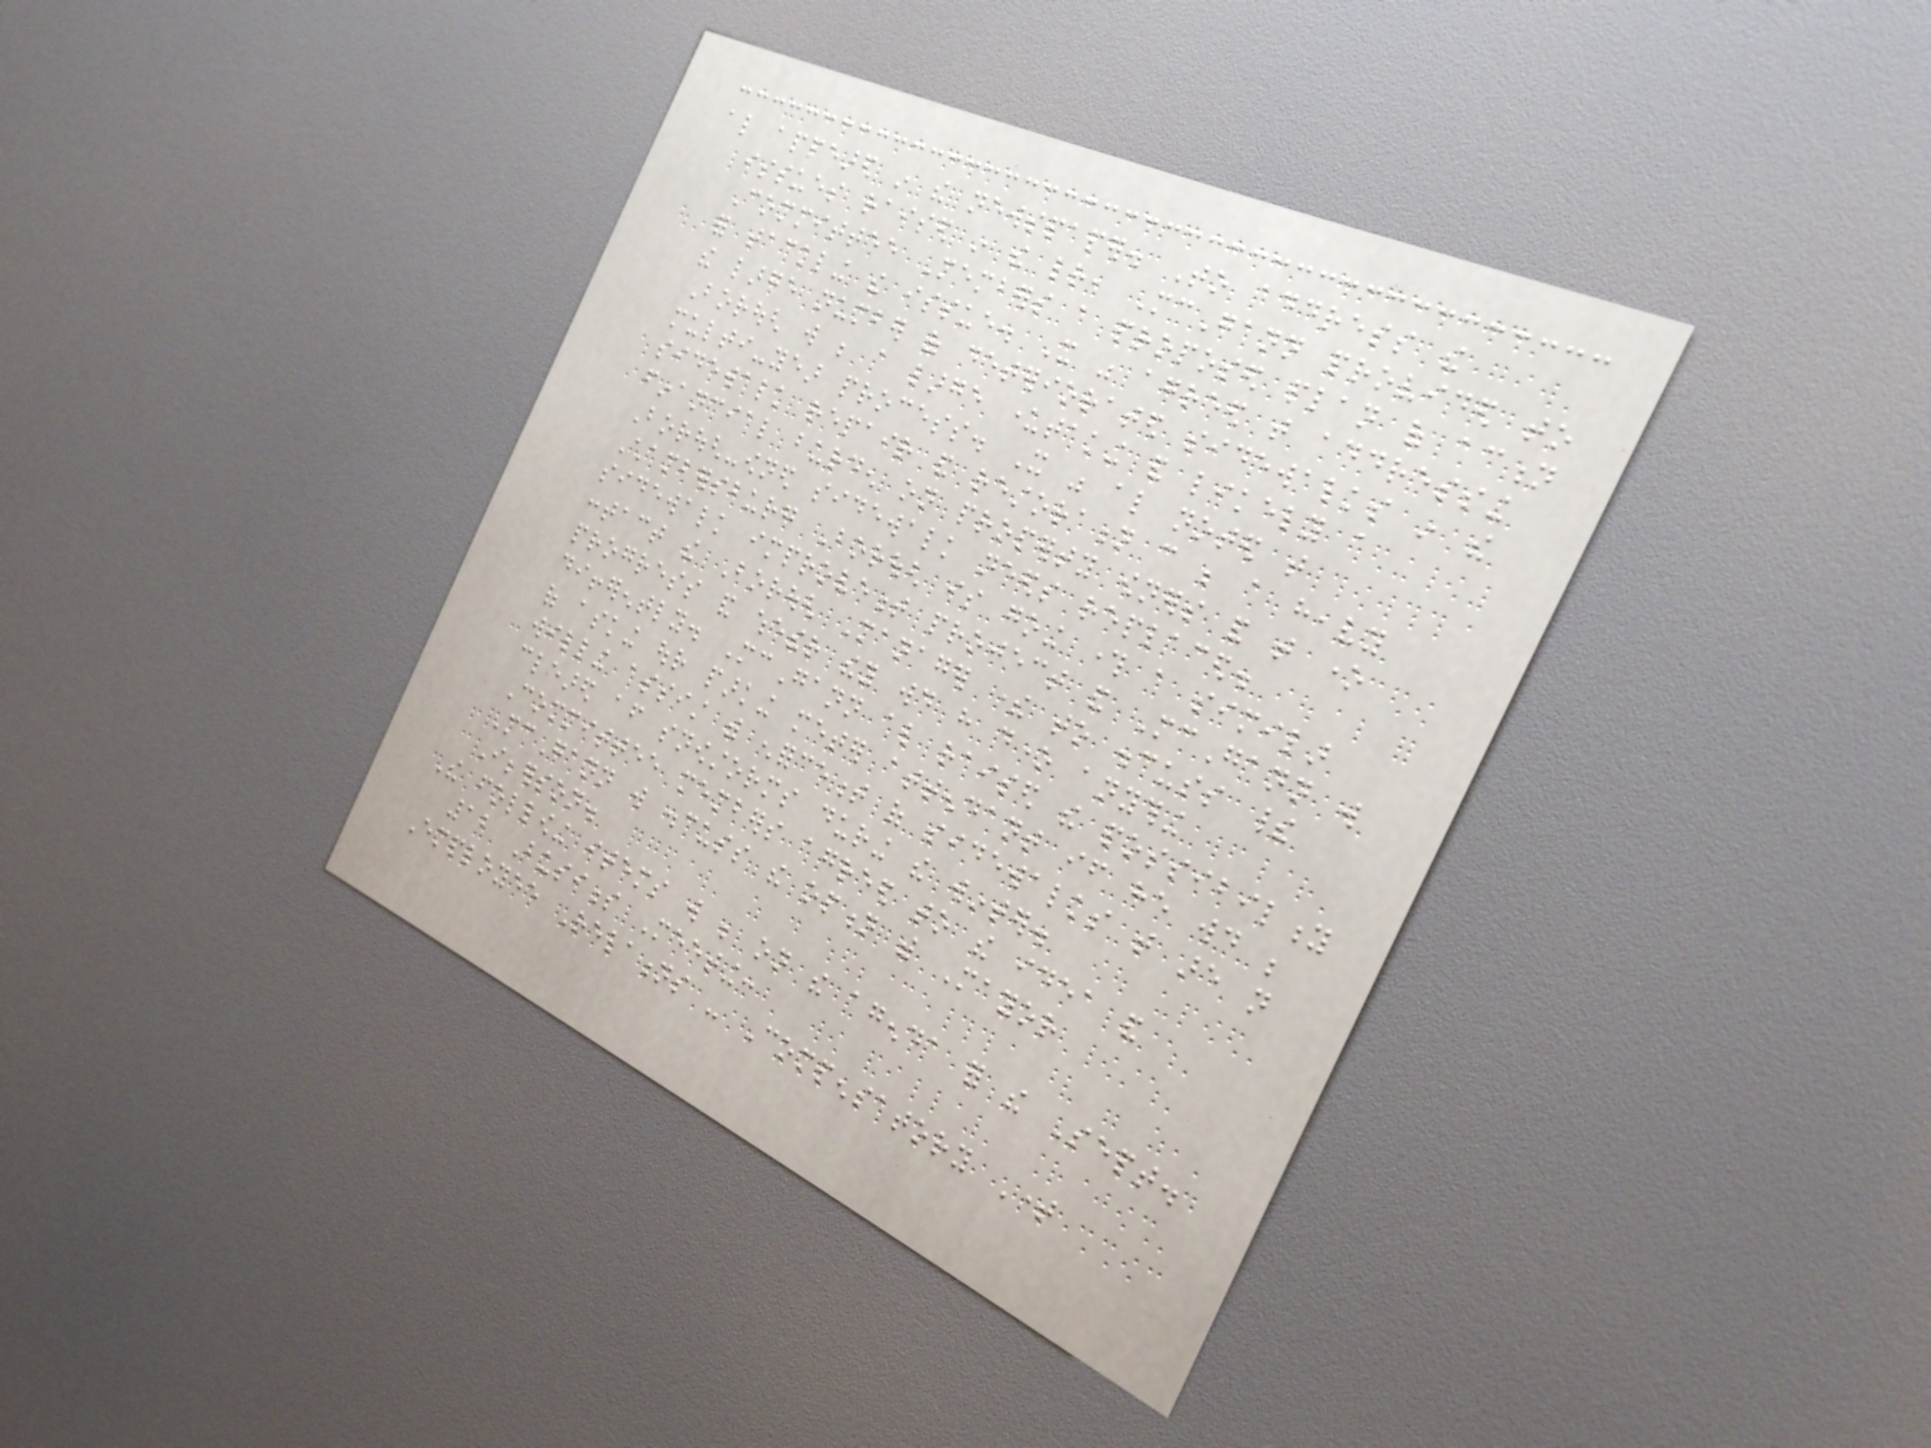also appeared in the newspaper. To address the
issues raised in the letter, McGann provided to
Committee Members a proposed plan of action
for tackling the issue. It was agreed that addressing
the large number of deteriorated sidewalks in the
Borough will be a large undertaking and likely a
multi-year process. It was also noted that
sidewalk repair and restoration can be a heavy
financial burden on property owners and that one
Borough-owned sidewalk needs replaced.
Chambersburg Borough is going through a similar
sidewalk improvement project and McGann will
contact the Borough Manager there to discuss their
progress and whether they would have done anything
differently. McGann also raised the possibility
of asking our parking meter attendant if he would be
willing assist with enforcement of sidewalks that are not
cleared after snowstorms during the winter.
Committee members agreed to the idea and
McGann will discuss the option with Mayor
Ibberson.
The following items will be on the agenda for the Sept.
12 Business Meeting:
Employee Relations - Compensatory Time
